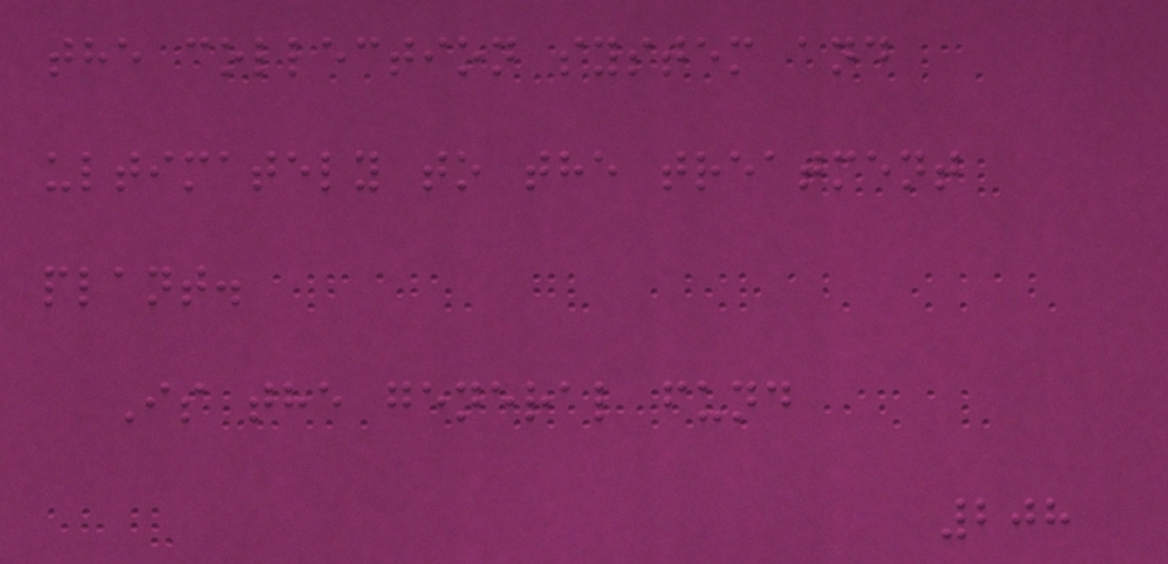the collection system and
ultimately to the treatment
plant.
Is the general fund
208
